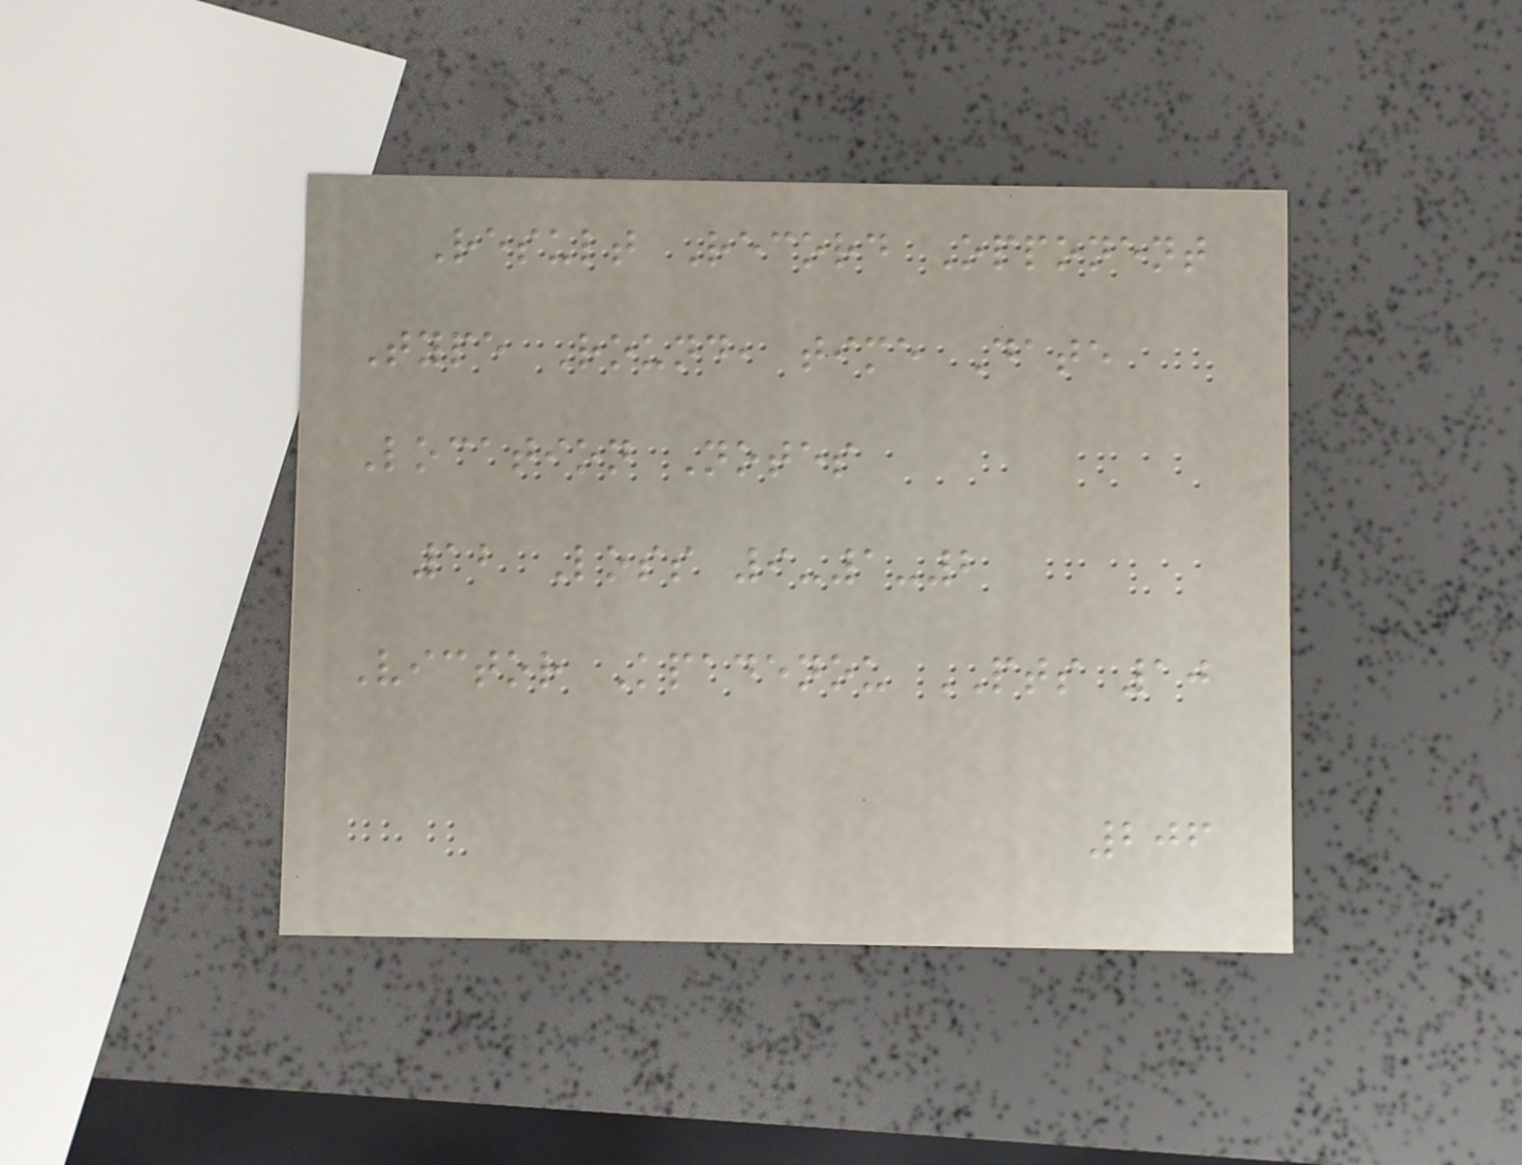Result Record Opponent
Type Round, time Date
Location Notes
12 Loss 9-1-2
Victor Kpadenou PTS 10
206
